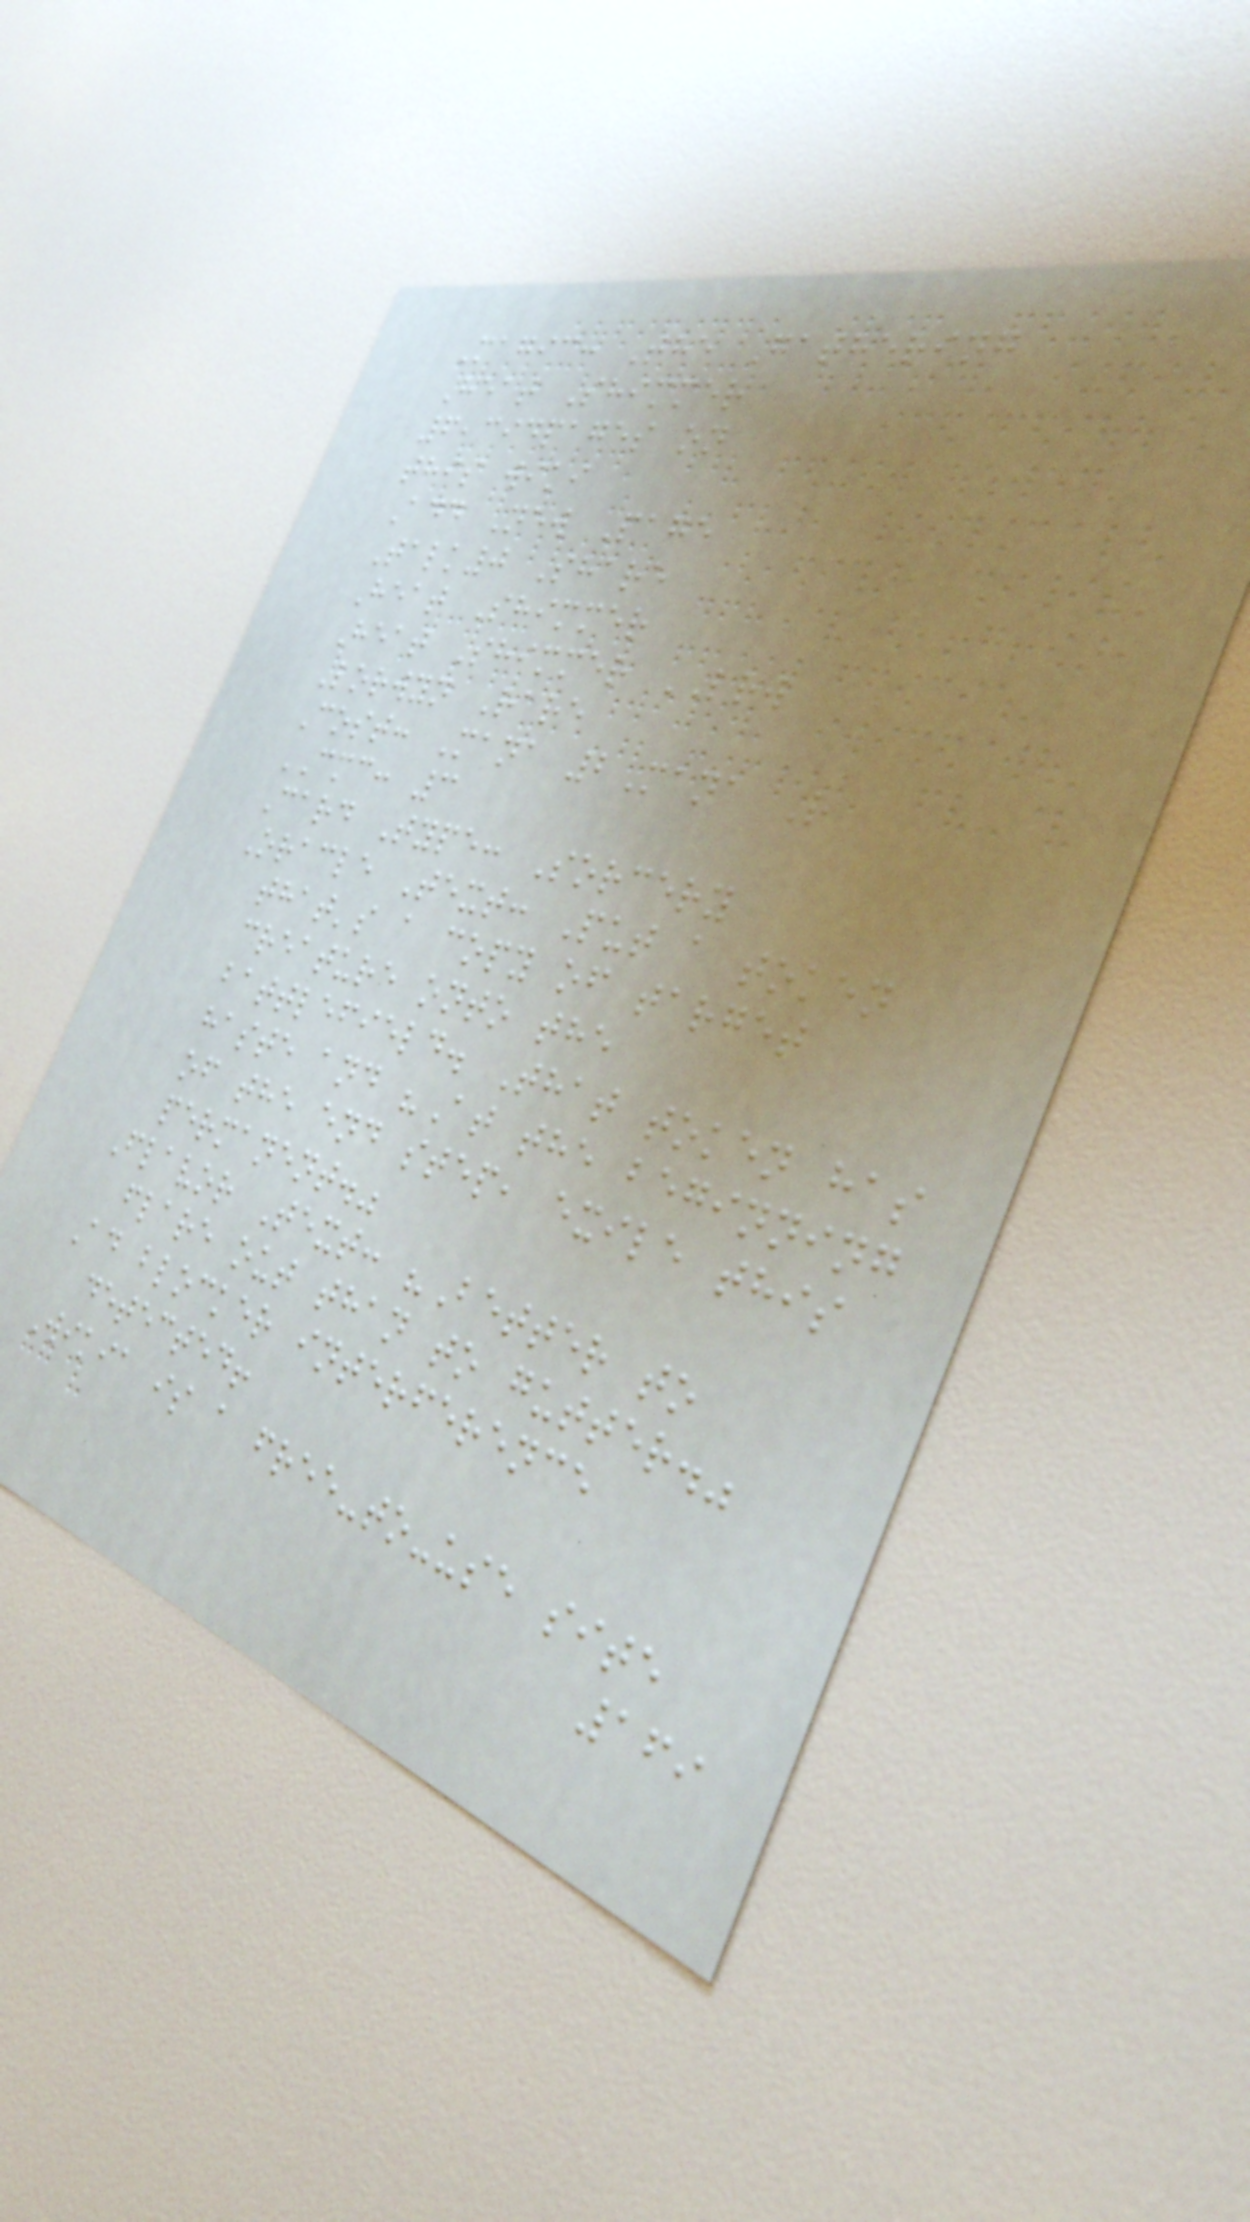Magic: The Gathering
Heat Shimmer
6,394pages on
this wiki
Add New Page
Talk0 Share
Heat Shimmer
Heat Shimmer LRW
Lorwyn Rare
Cost: Mana 2Mana R
CMC: 3
Card Type: Sorcery
Oracle Text: Put a token
that's a copy of target
creature onto the
battlefield. That token has
haste and "At the beginning
of the end step, exile this
permanent."
Flavor Text: "Better to
flare out than to gutter."
Ad blocker interference
detected!
Wikia is a free-to-use site
169
